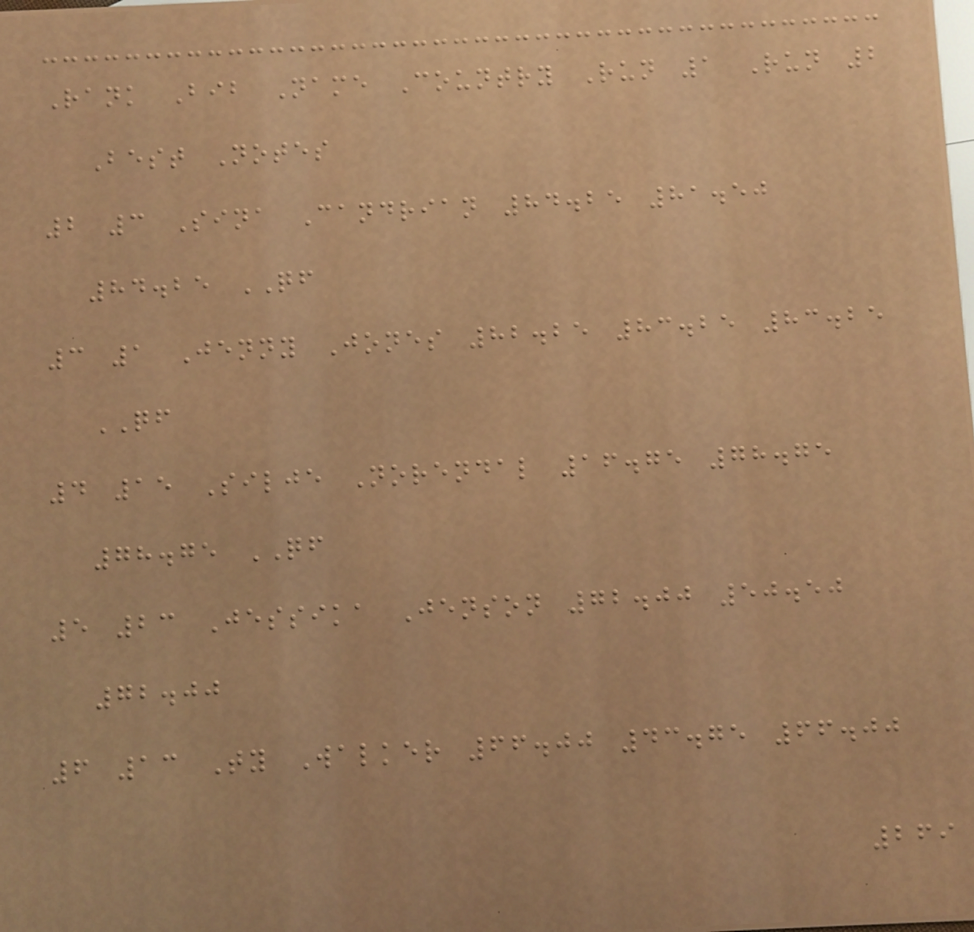Rank Bib Name Country Run 1 Run 2
Best Notes
2 3 Sina Candrian 84.25 81.50
84.25 QF
3 1 Jenny Jones 82.25 83.25 83.25
QF
4 15 Silje Norendal 16.75 78.75
78.75 QF
5 23 Jessika Jenson 72.00 50.50
72.00
6 13 Ty Walker 66.00 43.75 66.00
269
